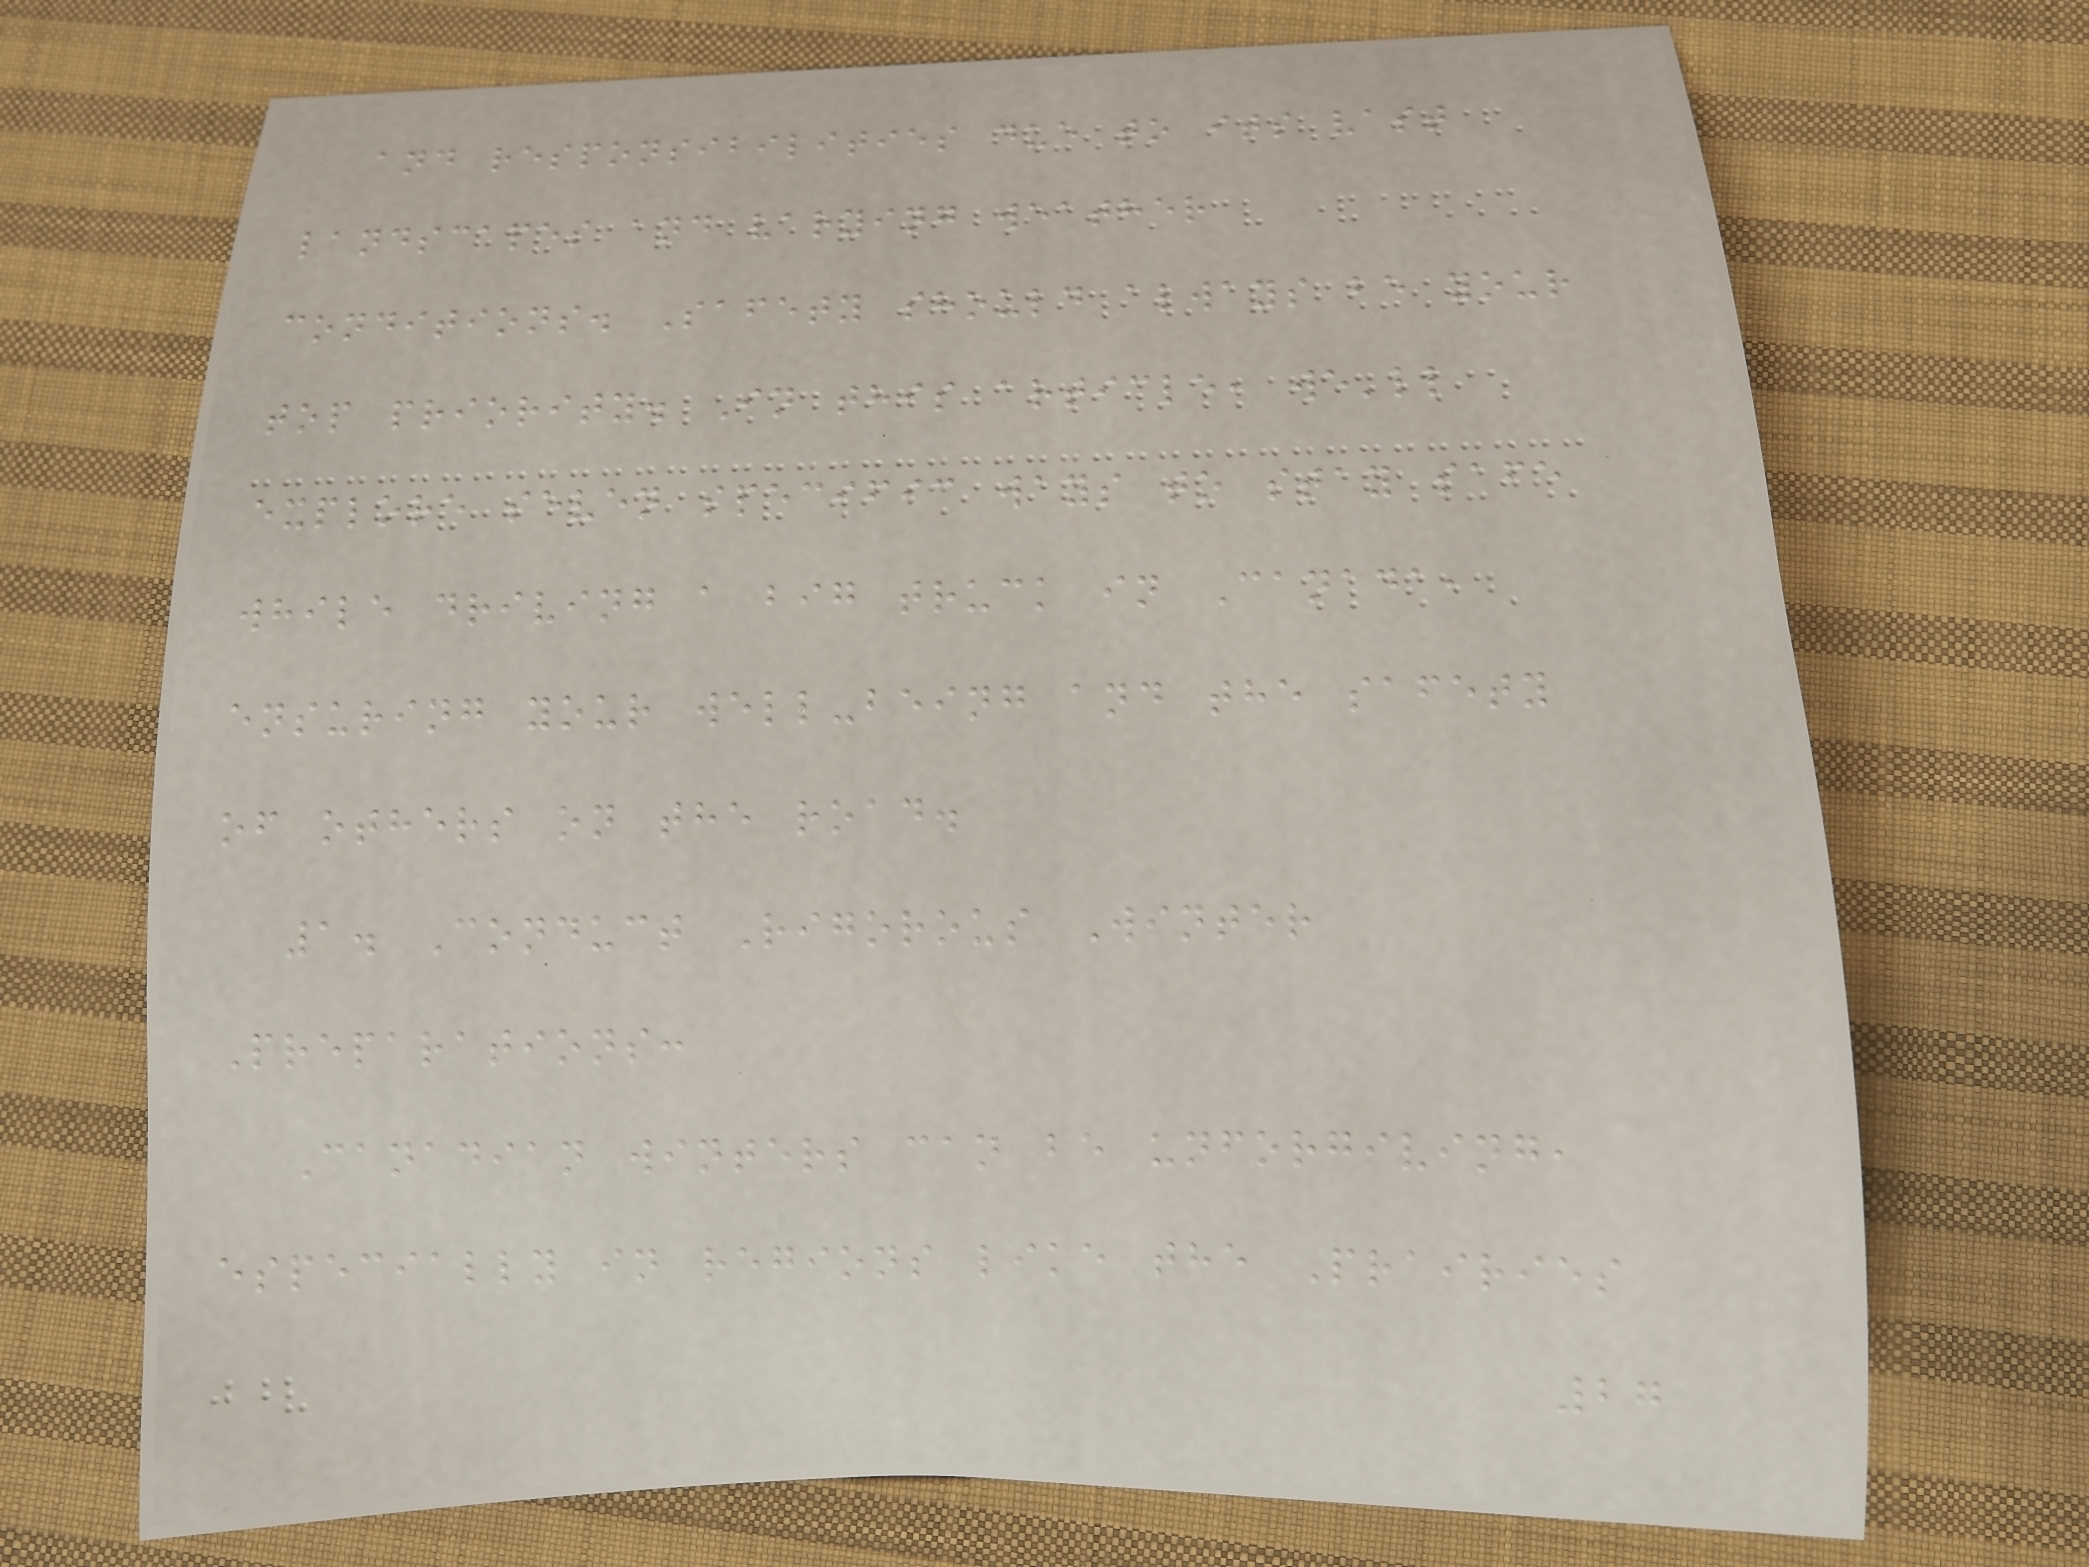and responsibilities due to its vast
landscapes and varying weather
conditions. Safety should always be your
top priority. In this article, we'll
explore seven specific ways to stay safe
while driving a big truck in Canada,
ensuring your well-being and the safety
of others on the road.
1. Conduct Rigorous Winter
Preparations:
Canadian winters can be unforgiving,
especially in regions like the Prairies
27
